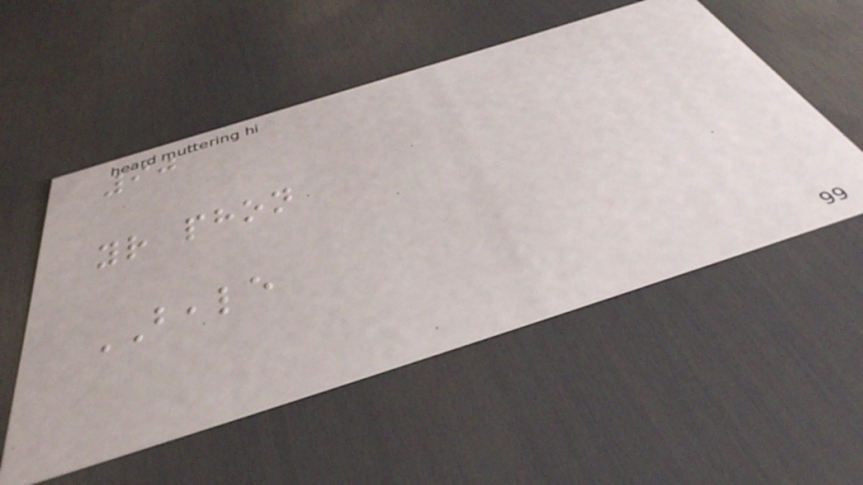90
your phon
BEALE
